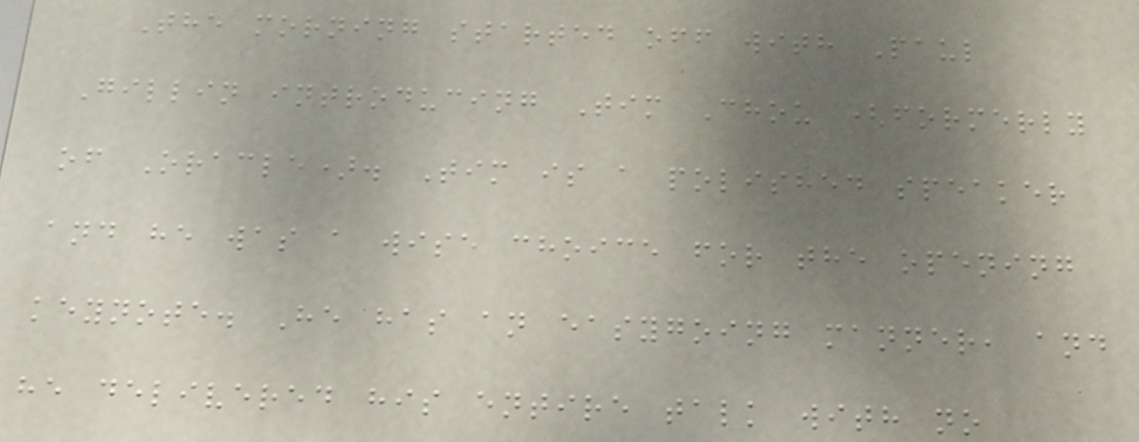The morning started off with Paul
Gillin introducing Tim Chou (formerly
of Oracle). Tim is a polished speaker
and he was a wise choice for the opening
keynote. He has an easygoing manner, and
he delivered his entire talk with no
